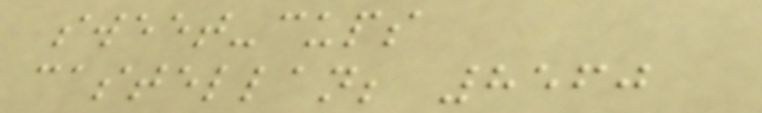sweet-cups
castellan; 8560
